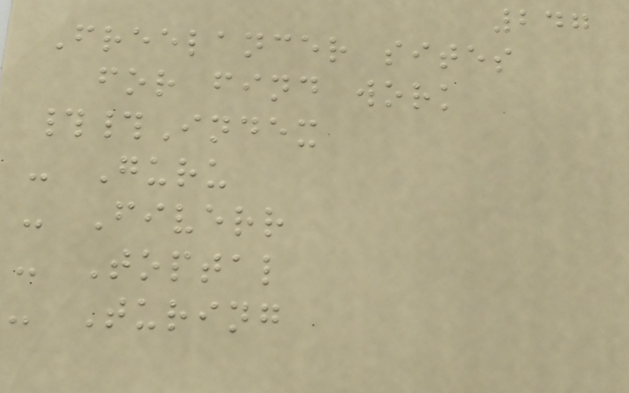247
Freelancer sites
for find work
##Index
- Guru
- Fiverr
- Toptal
- Turing
